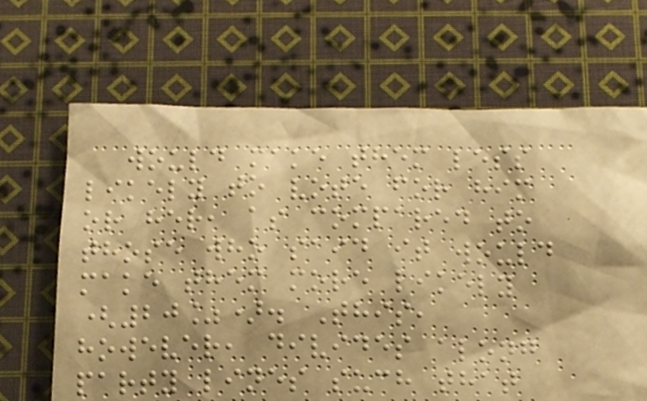would make them less
likely to vote for him
or her, as compared to
those who said it would
make them more likely
(20%). This,
however, divides along
party lines such that
